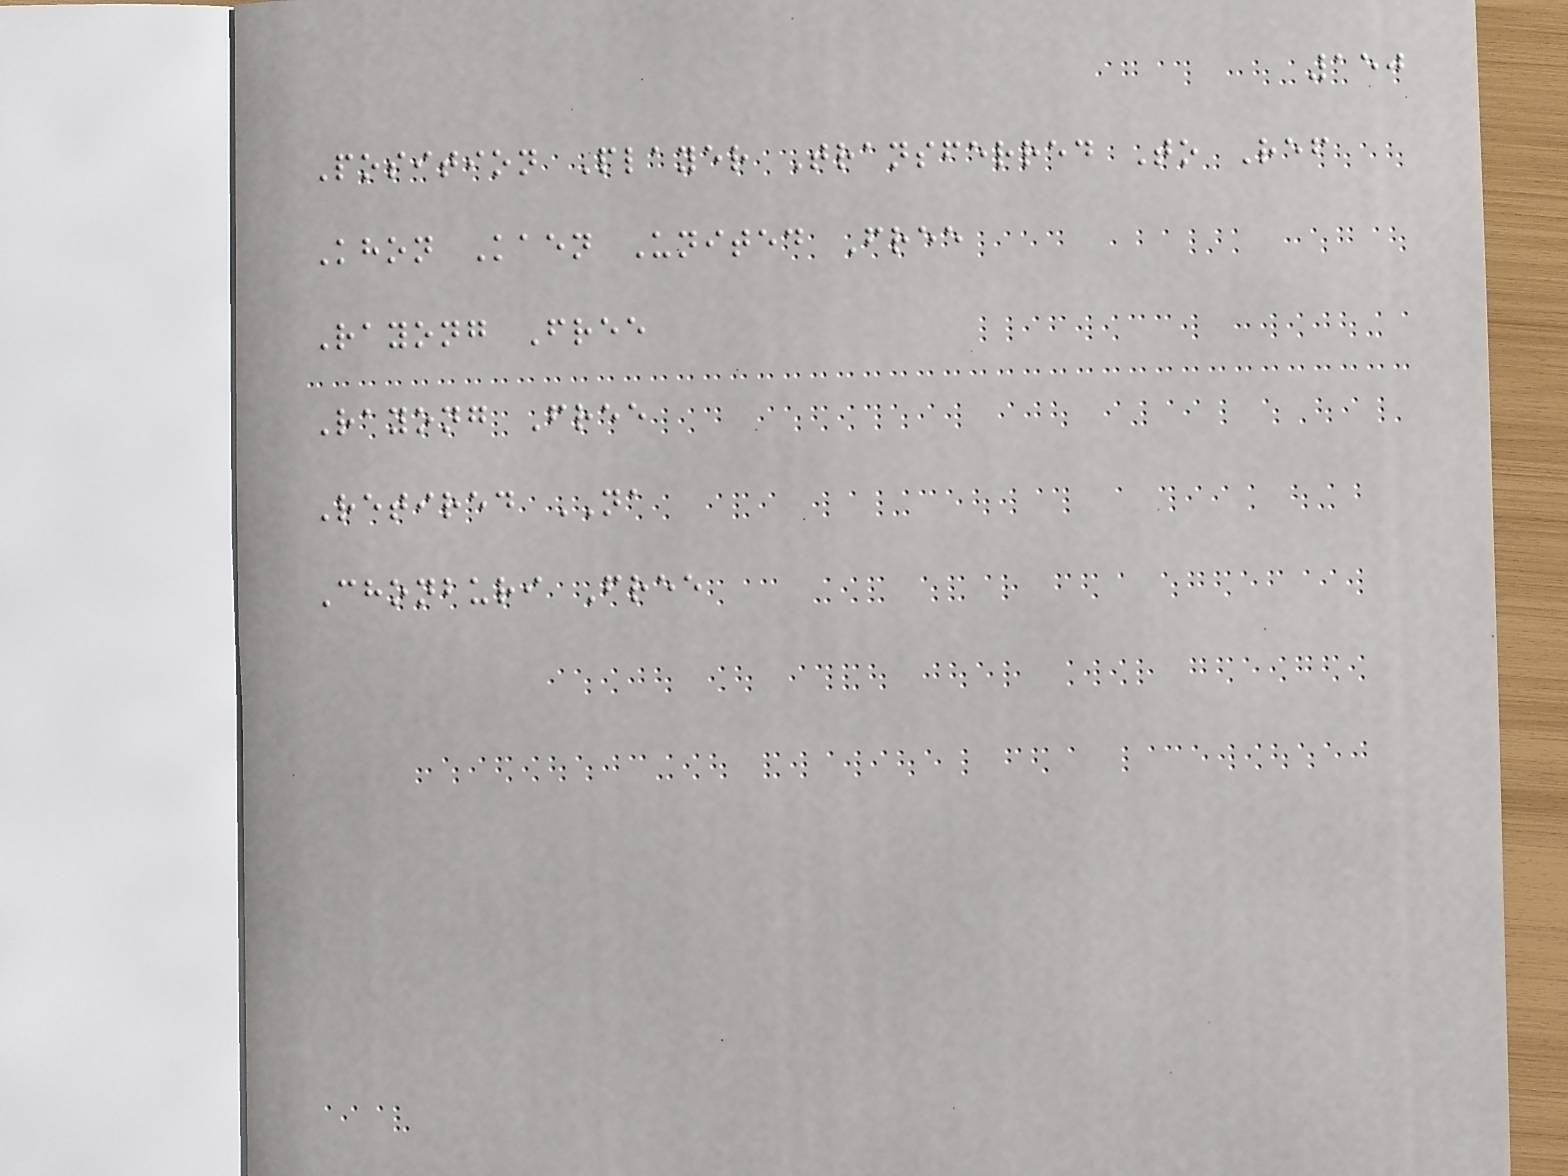150
Position Player Transferred To Ref
Khon Kaen United Free
Rayong Free
Rayong Free
Retired NA
Chonburi Free
